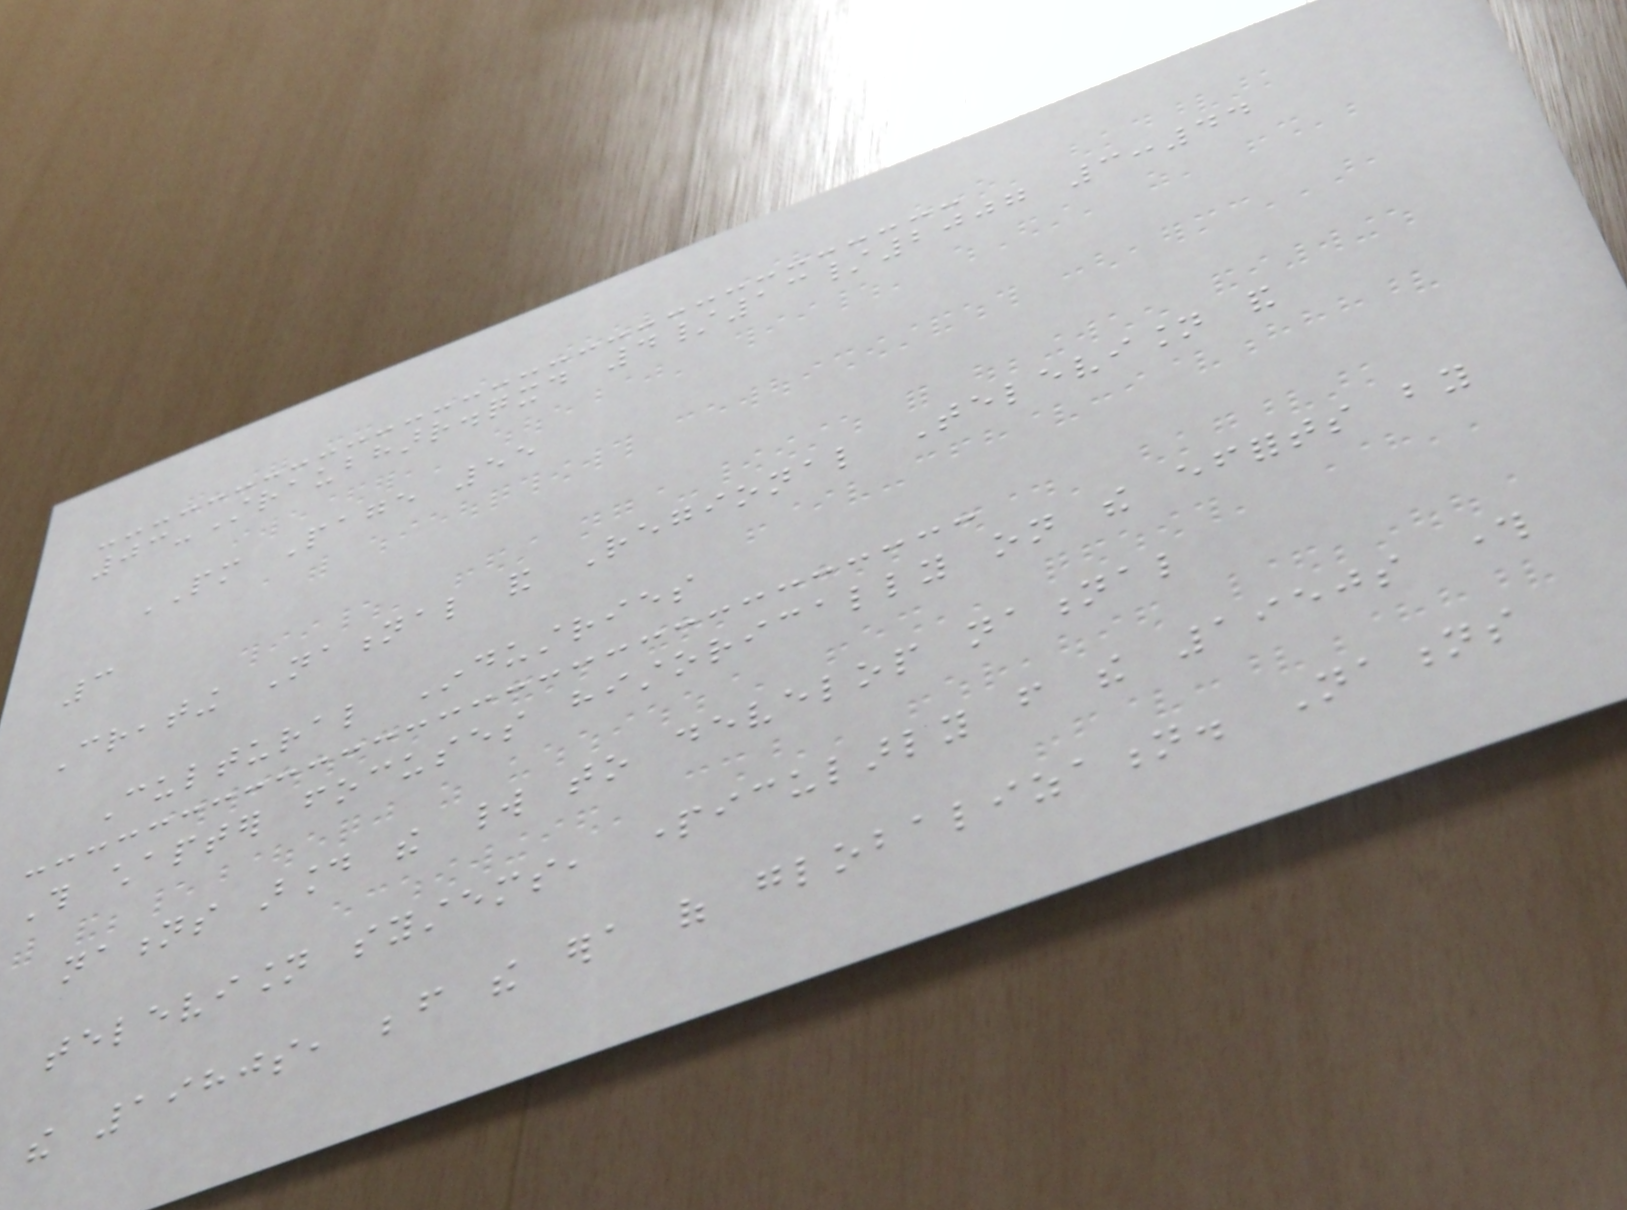03-Straubharr.qxd 4/13/2007 3:44
PM Page 55
3
Creating National and Regional Television and
Cultural Industries
This chapter focuses historically on the efforts by
nations around the world to develop national
television systems, particularly from the 1950s through
the 1980s, before the era of globalization. Nations
